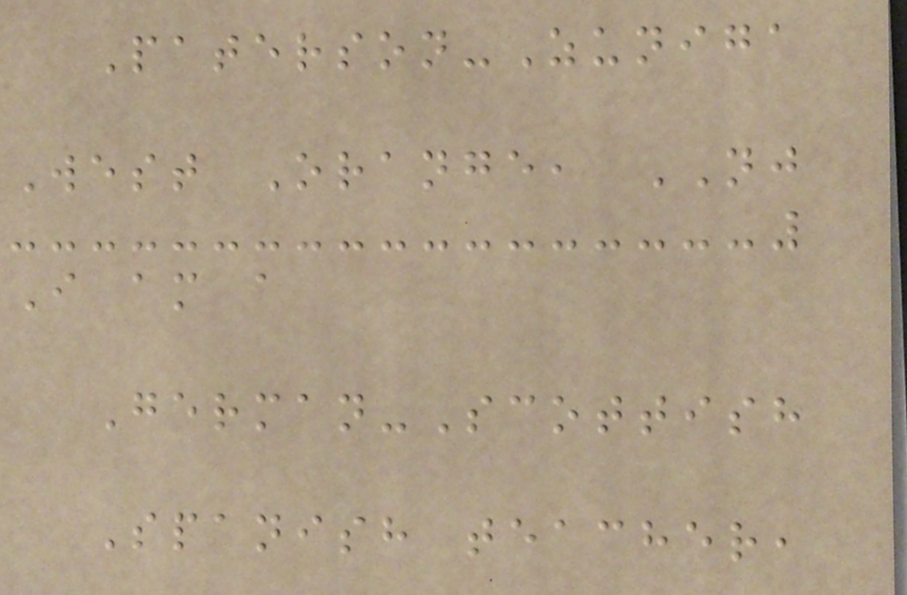Paterson-Zuniga
West Orange, NJ
I am a
German-Scottish
Spanish teacher,
